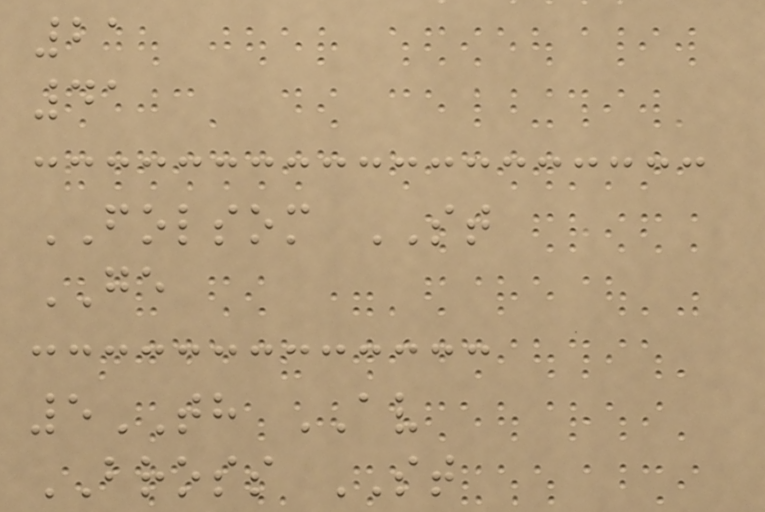21
41
FOLSOM ST
GE
5TH AV
BROSS ST
